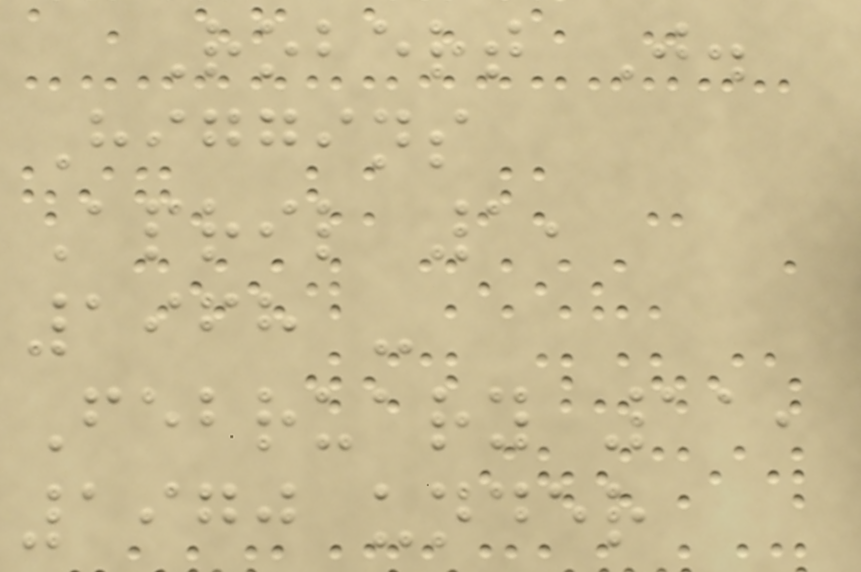Robert J.
Higgins
April 1,
1968 -
February 11,
1970 under
